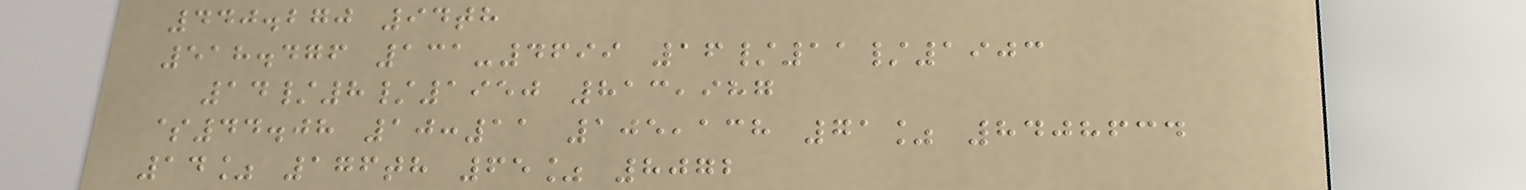440.270 94th
518.476 131-4699 16/11/1903
14/8/1950 813,987
$44.08 10:11 105,138 71% 8408634
14% 176th 65% 8072
